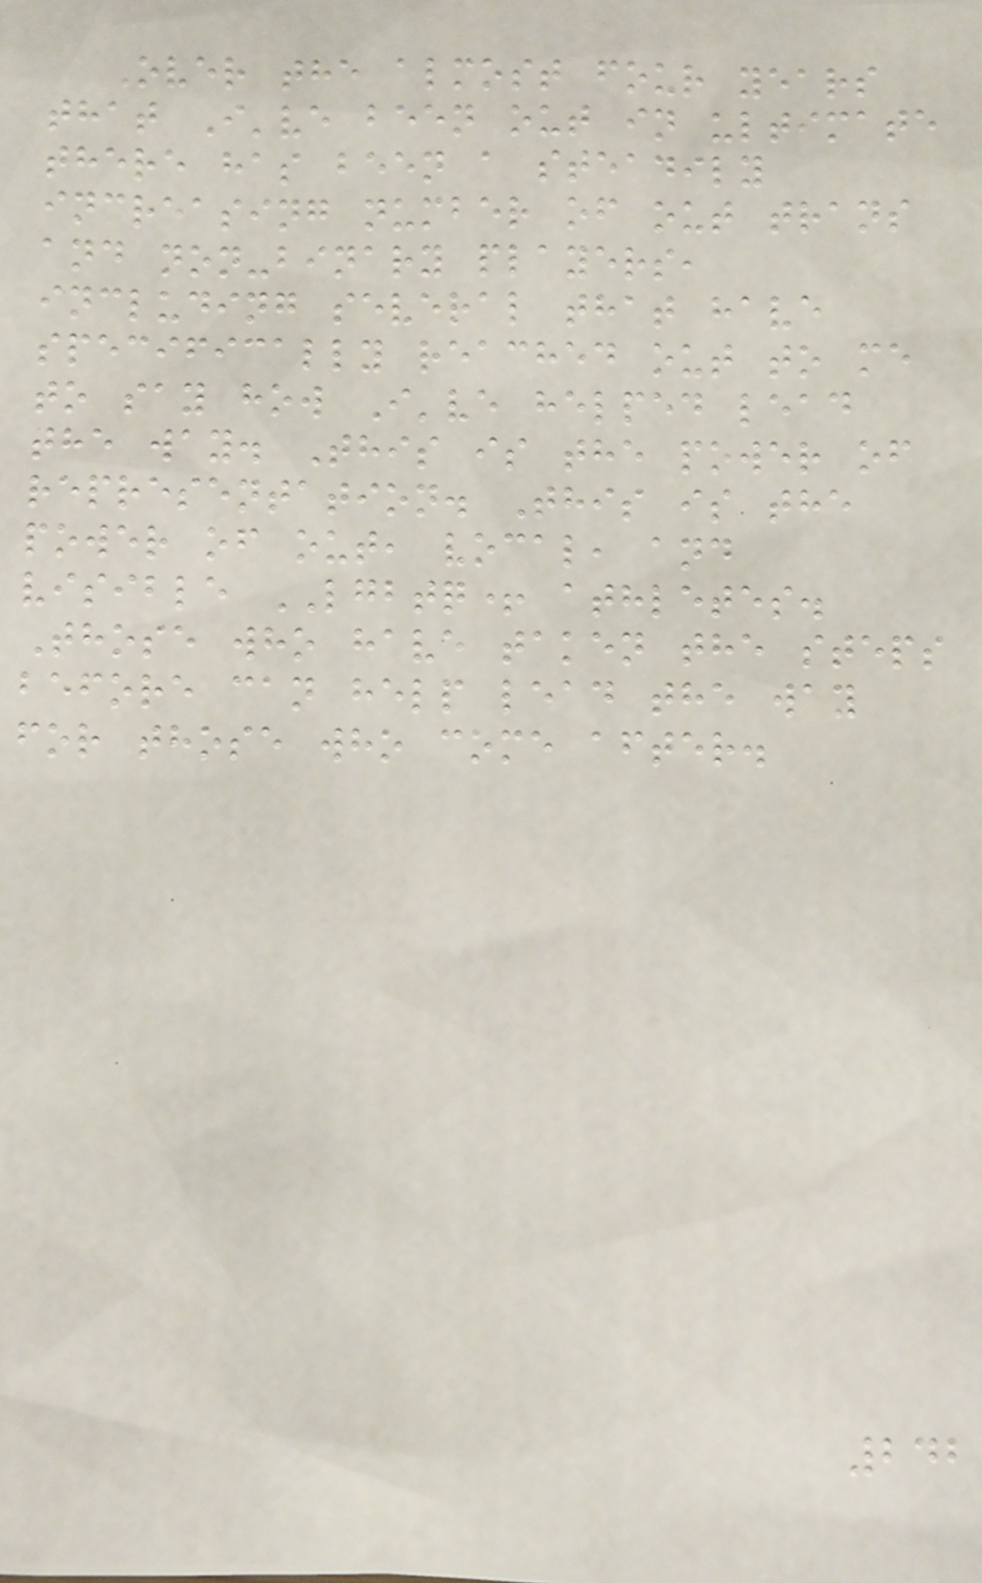Over the almost four years
that I've been out in ultimate
there has been a steadily
increasing number of out trans
and non-binary players,
including several that have
specifically reached out to me
to say how I've helped lead
the way. This is the power of
representation. This is the
power of out, vocal, and
visible LGBTQ+ athletes.
Those who have taken the steps
before can help lead the way
for those who come after.
242
